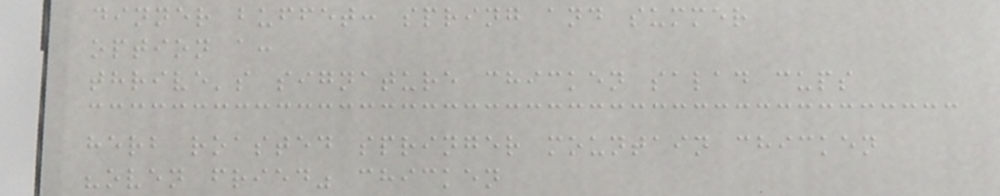dinner buffet: spring and summer
option a:
thrive's signature chicken salad cups
herb roasted springer mountain chicken
"oven fried" chicken
